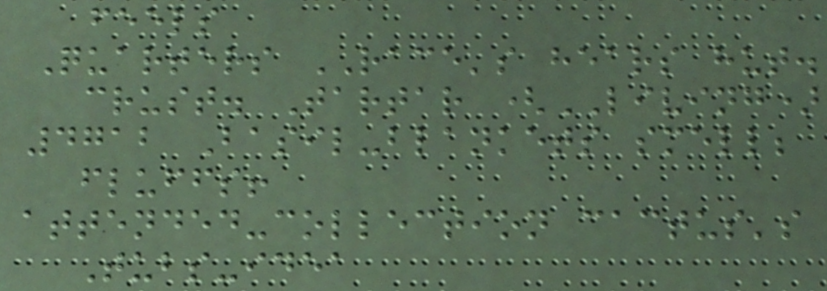feels
Quarters RACE's hears hut.
crust. Tartar (LIVING)
4712 Basil-blankets smell;
fluffs!
attended-collection cactus's
Tubs-idea
